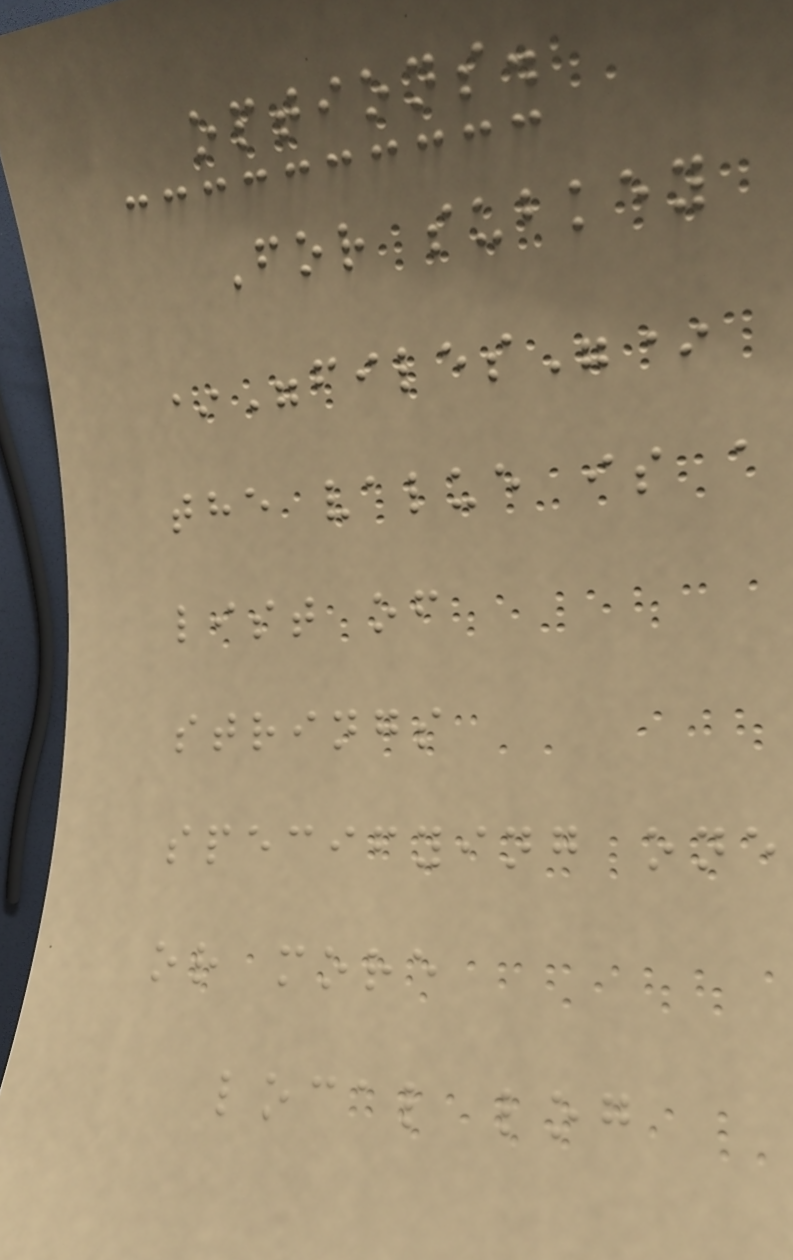options.
For subkey
*"files"*
the value is a
list of
strings
specifying one
or more
local log
